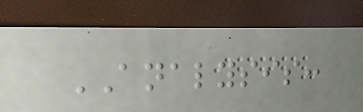ANALYSIS:
